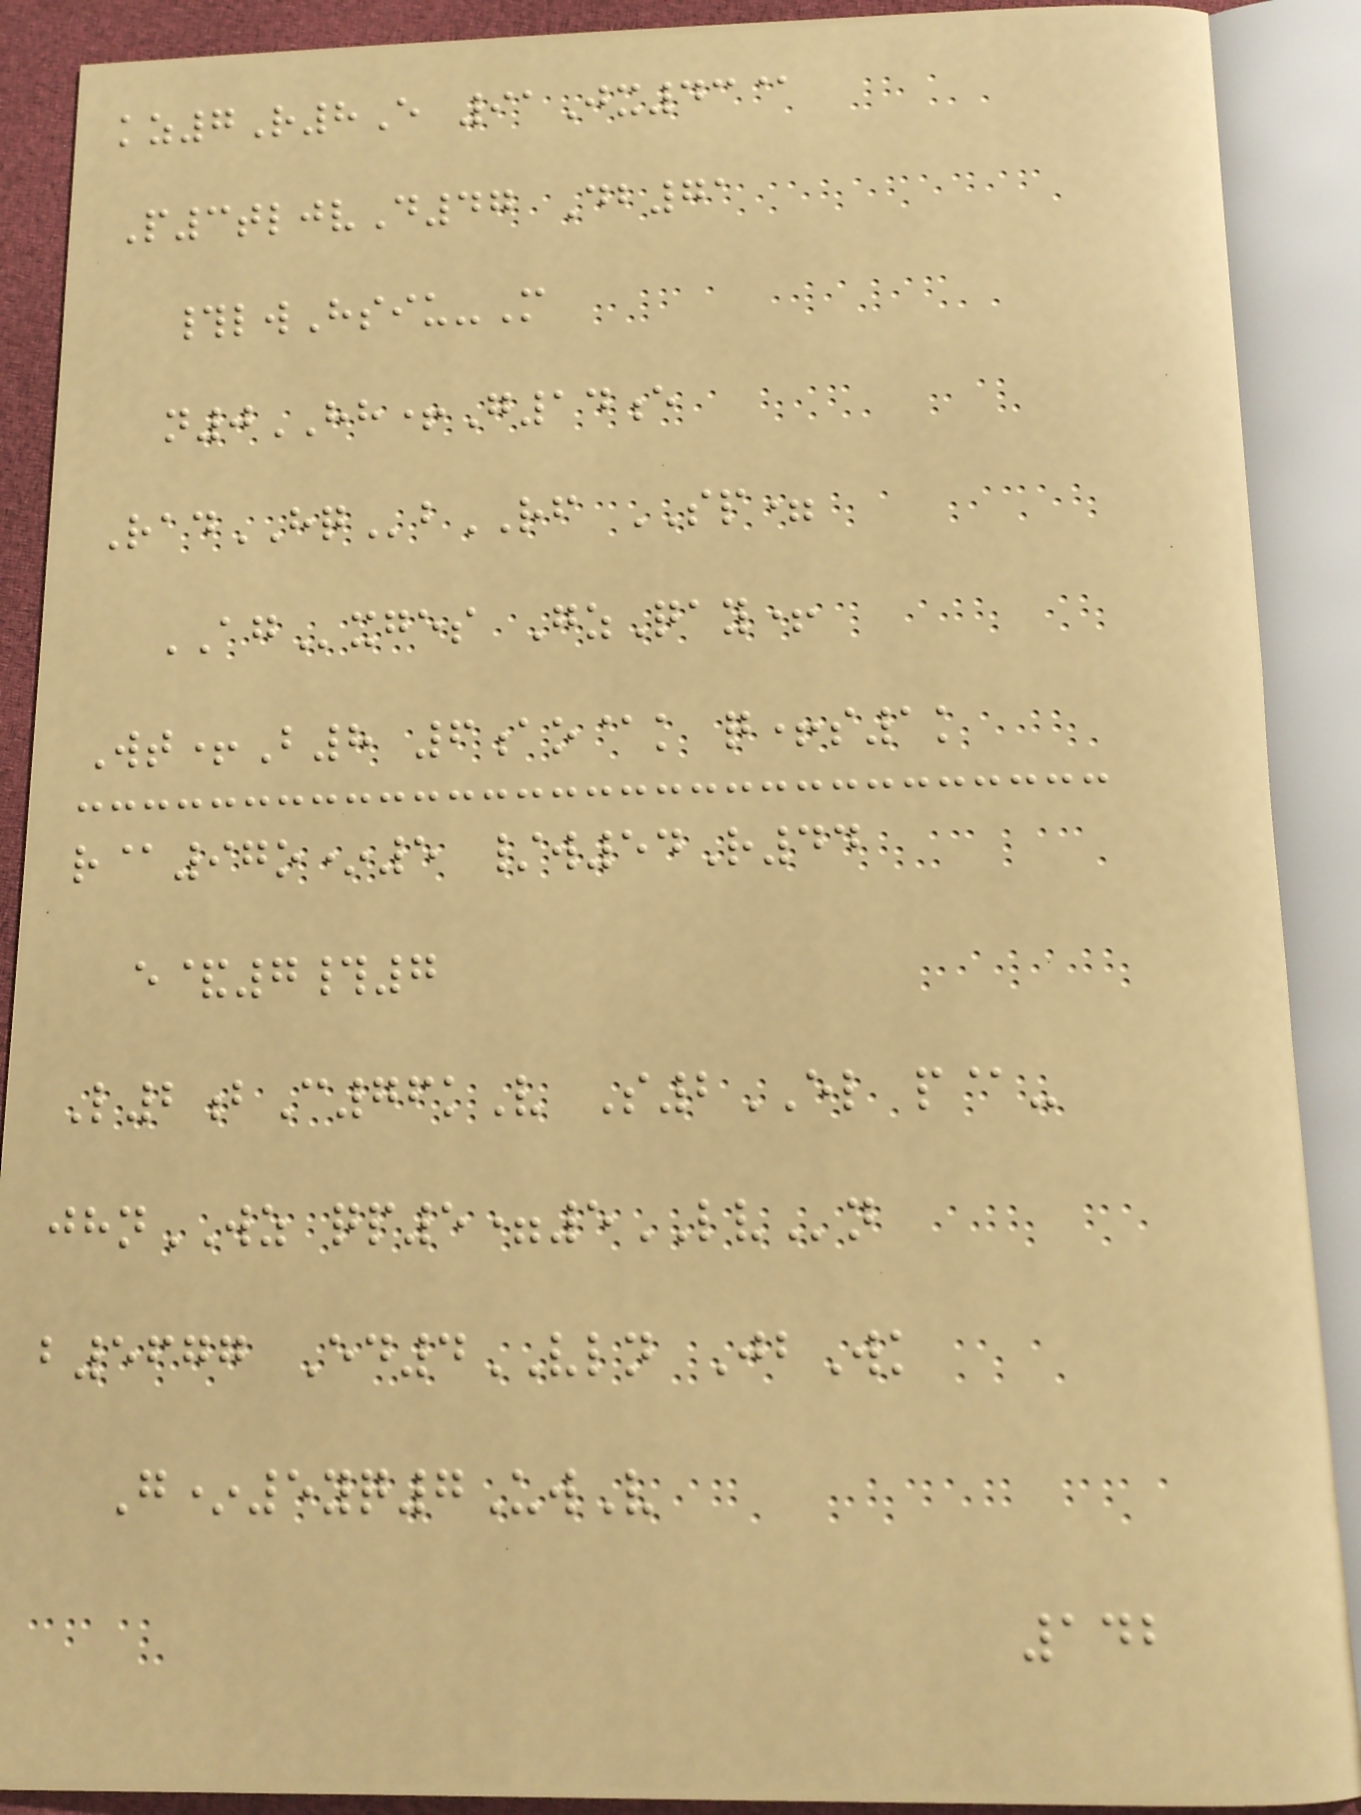kz7R8E 91Jx43@
P3tljvD47 Db71
#lwHsiu-M
n0HH+G14e
RadHQbRF SP=
AGxges GzQay+
Wt+B8 6ao@k q+s1k
r@97o*5 /w54R44
e&7#7
L2bC76kV S2EL p@-
jhnWZ qp5=5LVn
b5677 Ed4VLN JbWk
G*5yq7UwV
142
